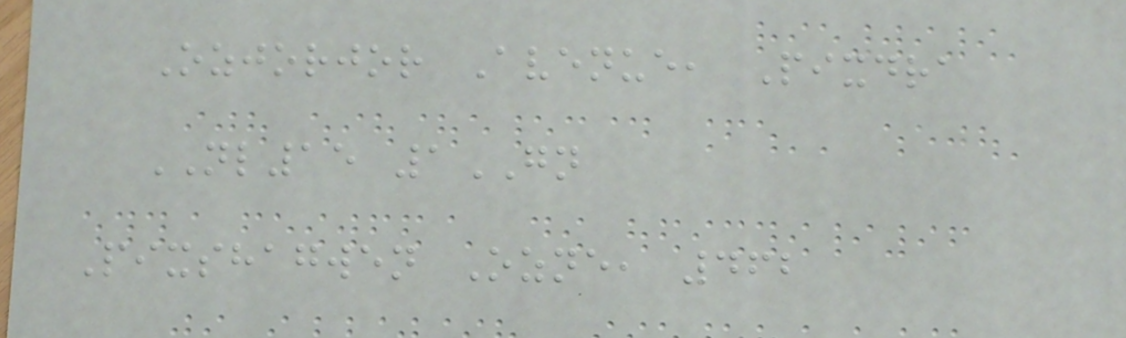Ozjorjor Avenue, Pixdra
NL15 1GN
Pixshagwen Ozne, 462
